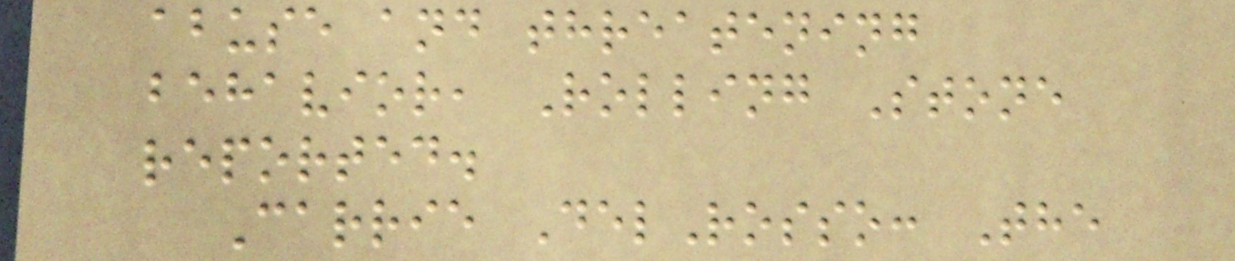abuse and threatening
behavior, Rolling Stone
reported.
Carrie DelRosso: The
